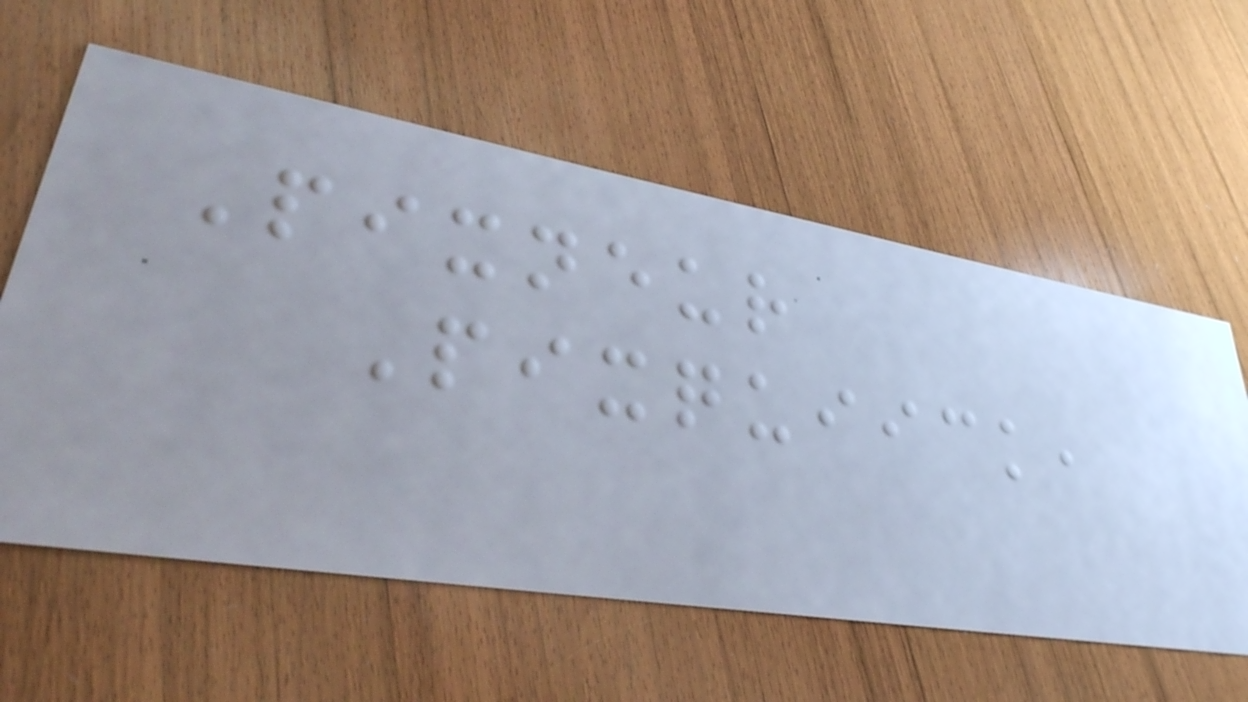Pixneur
Pixquiick,
